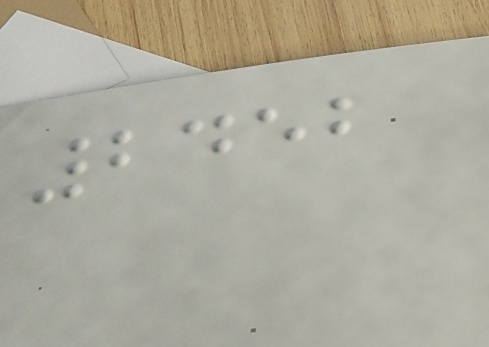2452
